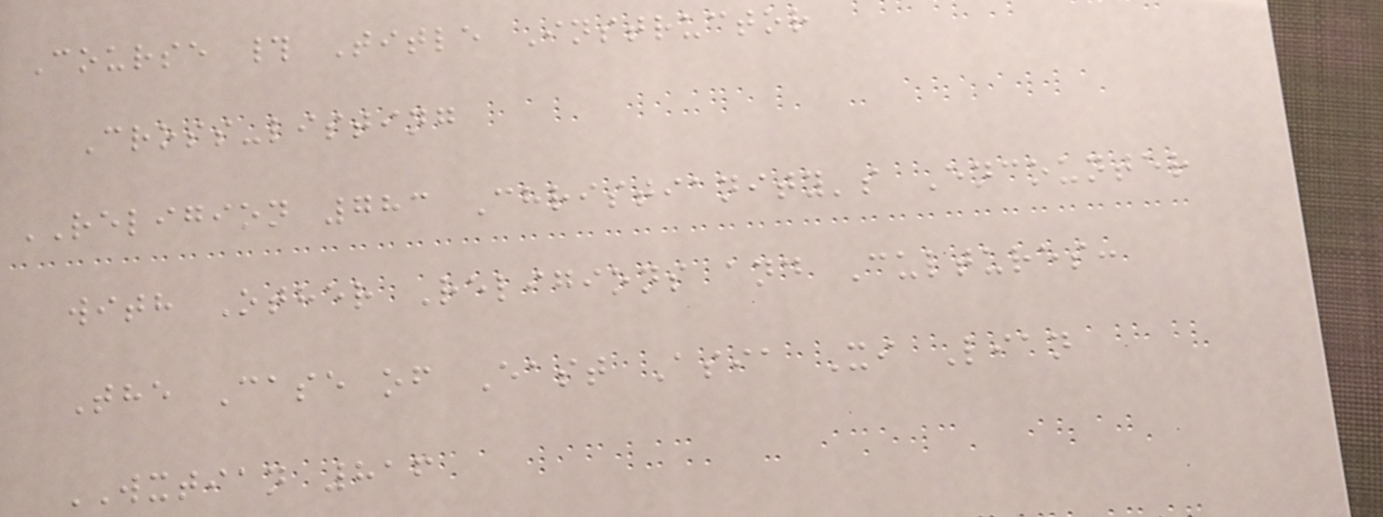Course # Title Instructor
Cross-listing
RELIGION 783 Christianity's Encounter
with Other Religions and Cultures:
The Case of East Asia Xi Lian
WXTIAN 816
